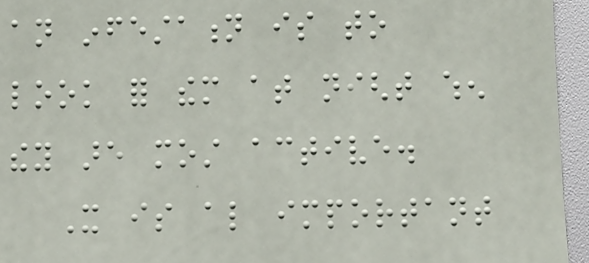an infestation is to
look for them at night when
they are most active.
It is also important
